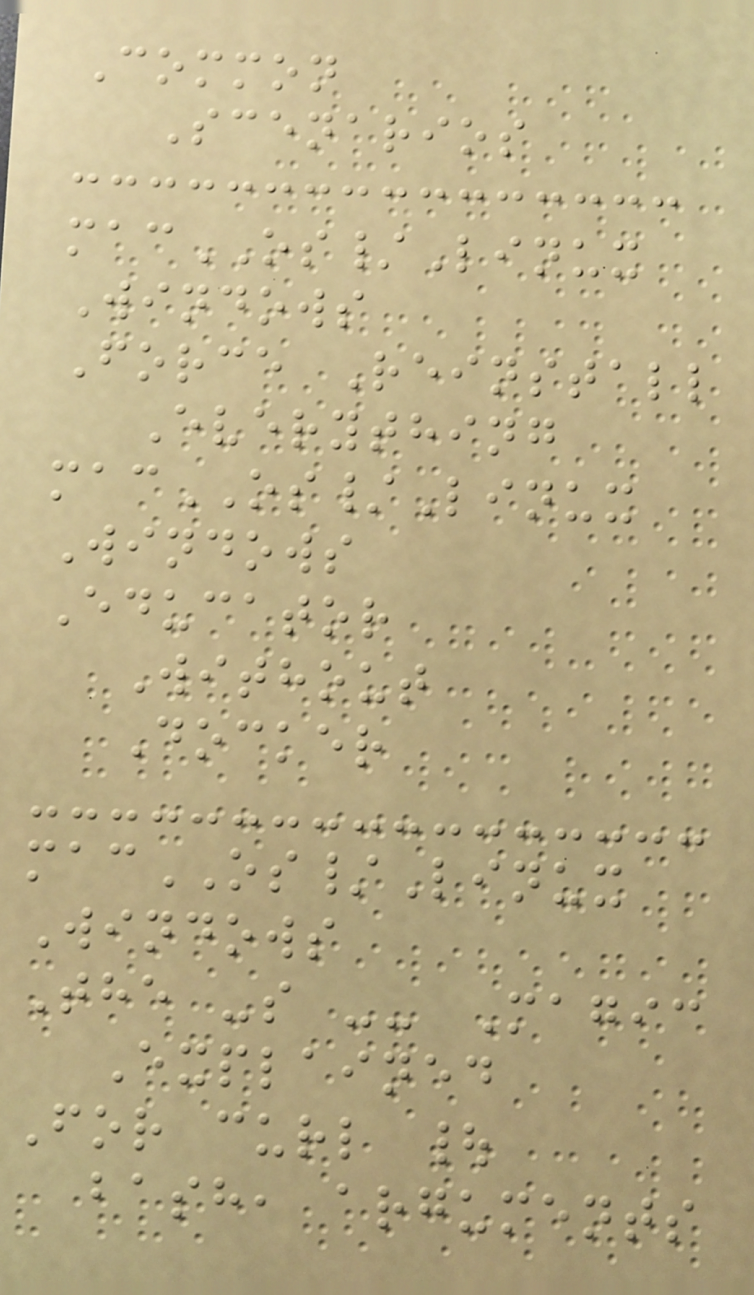Common
Scenarios
macOS/Linux
Windows
Force Reinstall
Everything
macOS/Linux
Windows
Educator
Without
Docker
macOS/Linux
Windows
The -s -- Magic
Explained
For curl |
bash, arguments
